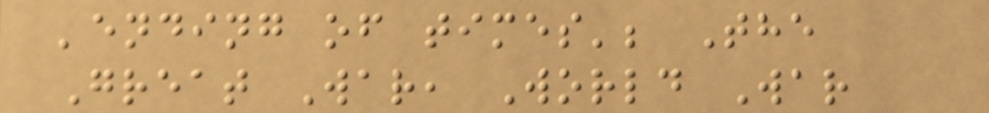'ending of times'; The
Great War, World War
